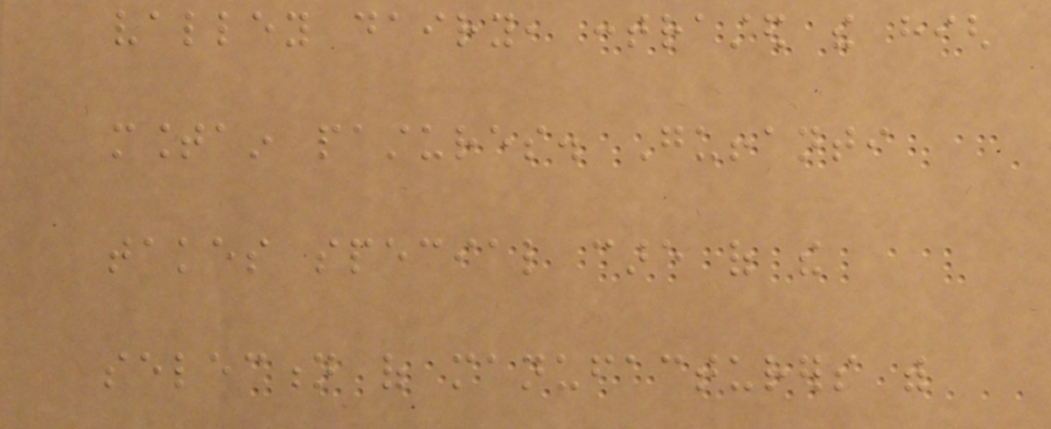valley dairy, contrasted the high
mountain pastures. Guffanti
takes special care of the
selection of manufacturers with
